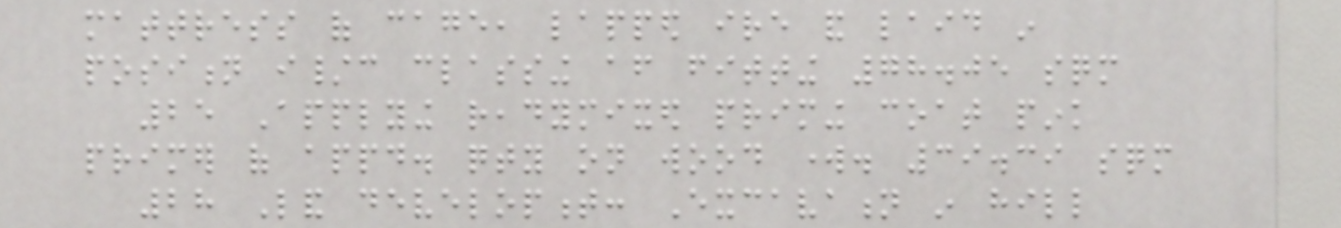mattress of cage, lapped ire and laid in
position i/c classing after fitting 78.05 sqm
25 Applying readymixed priming coat pink
primer of appd. qty on wood work. 39.39 sqm
28 Land development: Excavation in hill
